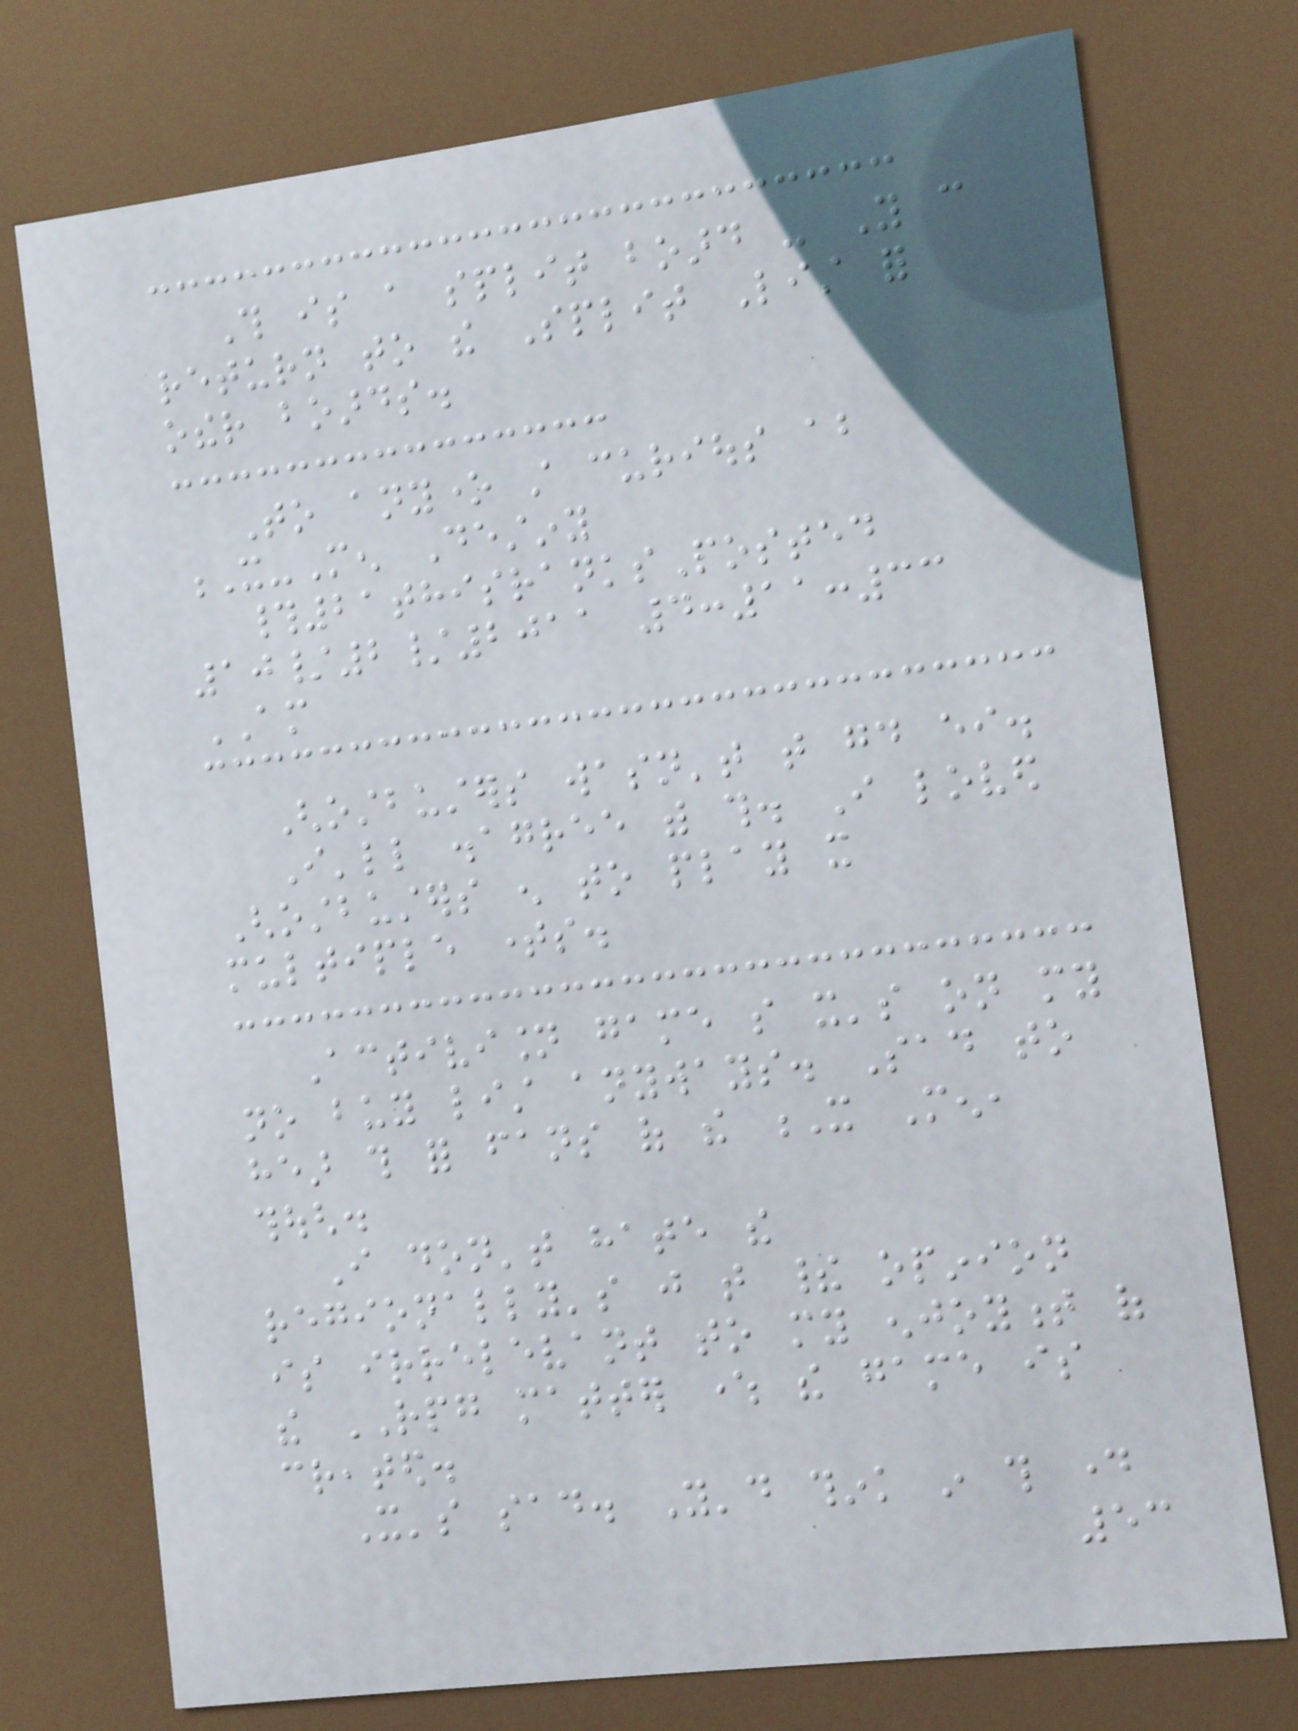This is a split board - You can
return to the Split List for
other boards.
To anyone still curious about
X-Men Destiny
#21thisranksPosted
10/2/2011 4:11:33
AM
Ghostbusters wasn't that good either.
I'll disagree with this. I loved
Ghostbusters enough to play it
multiple times.
Activision game so it's on my
no buy list anyways. Sad to
hear this for fans of the X Men,
though.
I don't hate the
regionally's just that their opinion
is irrelevant to my enjoyment of
the RPG matter where the game is
created.
It's sad. You'd think in this day
53
